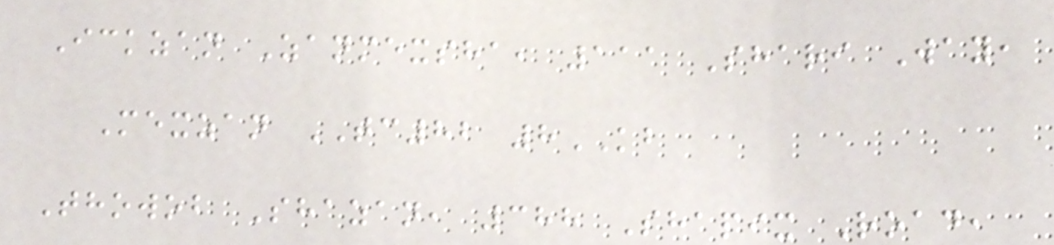Ickzan Zanmexsha, 111 Shari Way,
Mexzan TC82 8KB
Thowob Shazan, 388 Shapix Road,
